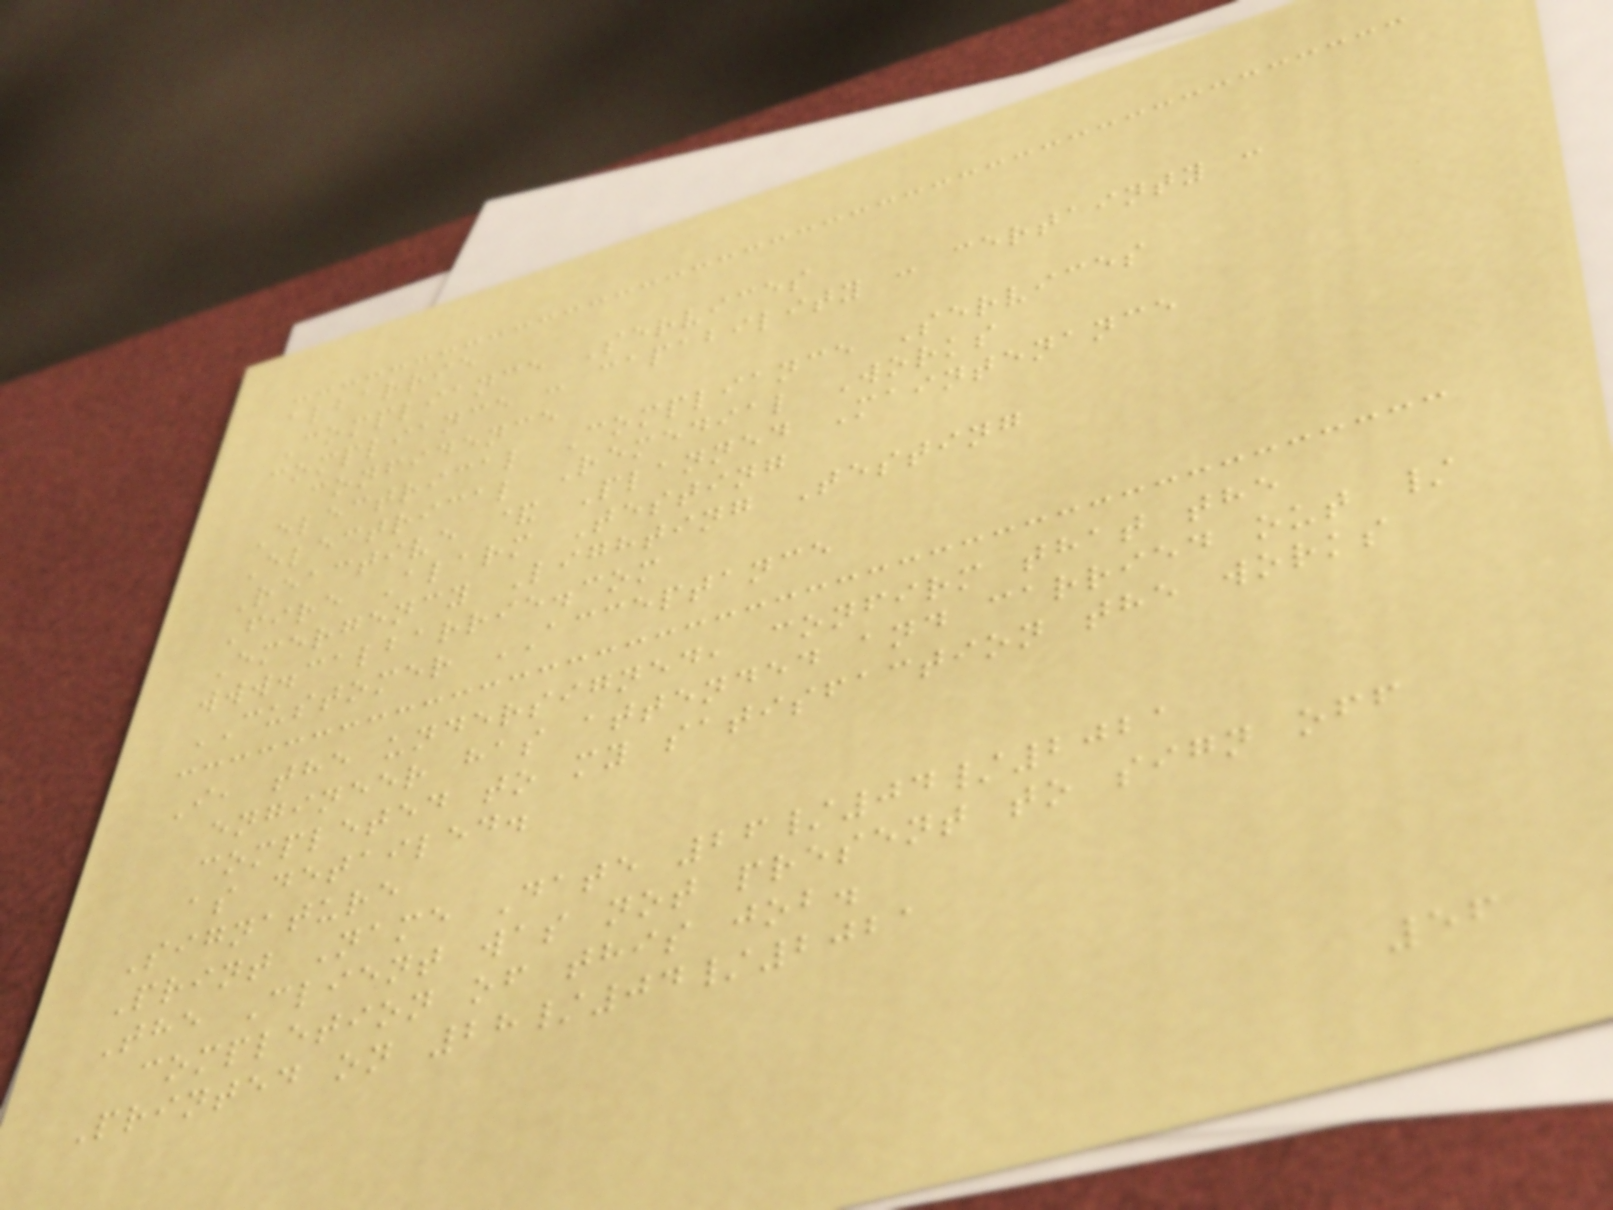albarrie
Compliance Services
compliance : capability : certainty :
confidence
Electrical Compliance Services
Electrical Remedial Works
Reactive & Planned Maintenance
Fire Alarm Testing
Emergency Lighting Testing
www.calbarrie.com
CUSTOMER ACCEPTANCE
I, the undersigned, confirm that the
engineer has attended and carried out /
completed to my satisfaction the works
as detailed.
Signature
Print Name Date 26/04/2021
The Client was not present to sign off
completion of this job.
Printed on 28/04/2021
56
